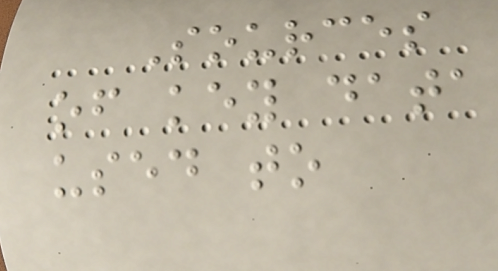Sources
of key data
used to
